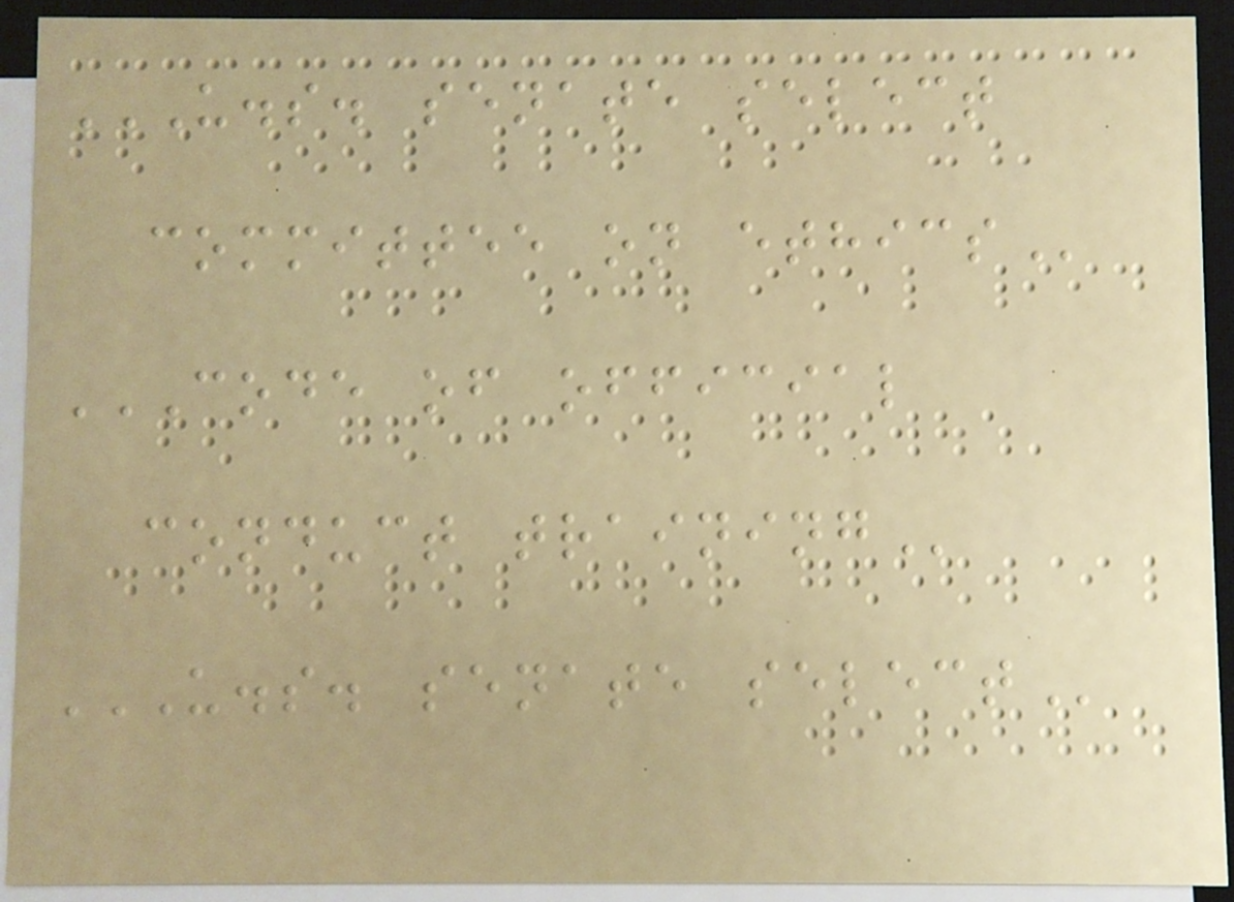U.S. SENATE SELECT
COMMITTEE ON ETHICS
CODE OF OFFICIAL
CONDUCT TRAINING
U.S. SENATE SELECT
